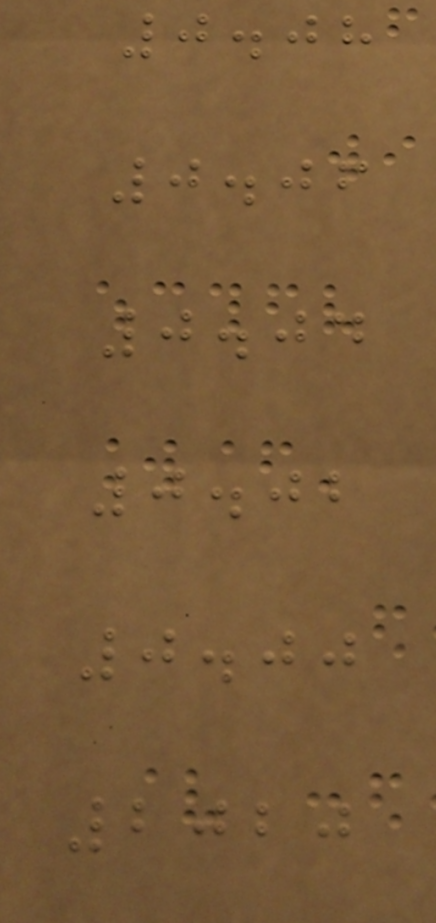0.08
0.06
0.04
0.02
0.00
2020
